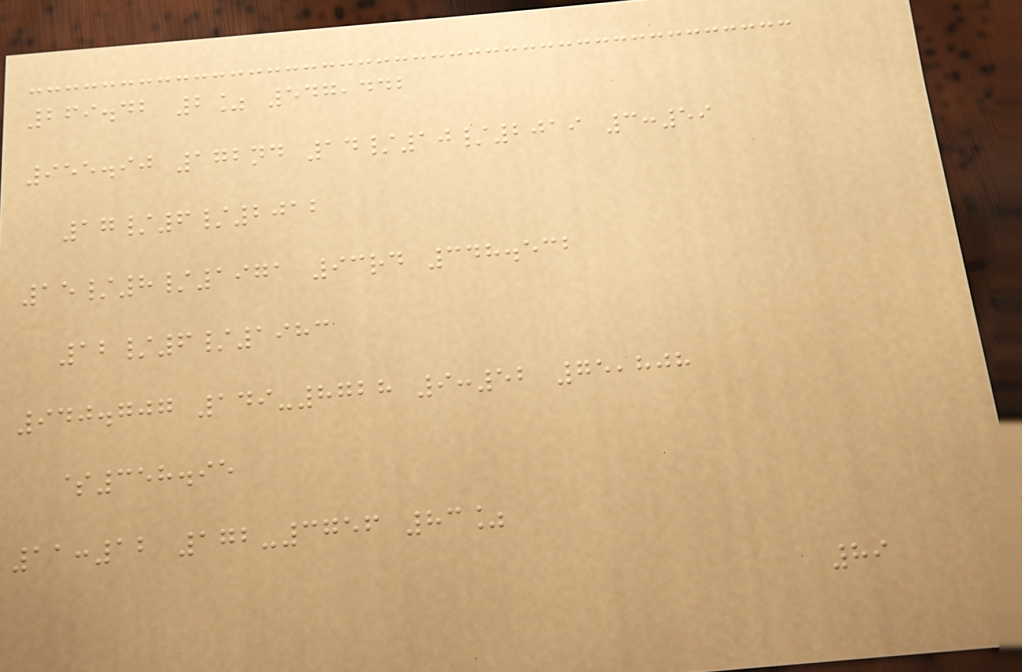269.42 2% 547,442
955.90 172nd 14/10/2019 3:59
17/6/2012
15/8/1971 93rd 348.532
12/6/1983
940.707 149-8728 9:52 75,808
$358.95
11:12 172-3756 83%
89
